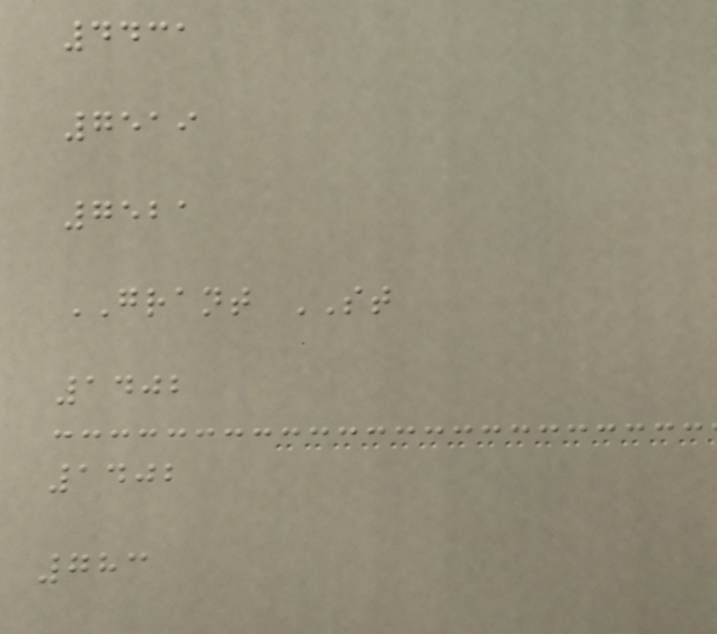4431
7519
7521
GRANT ST
1402
1402
783
